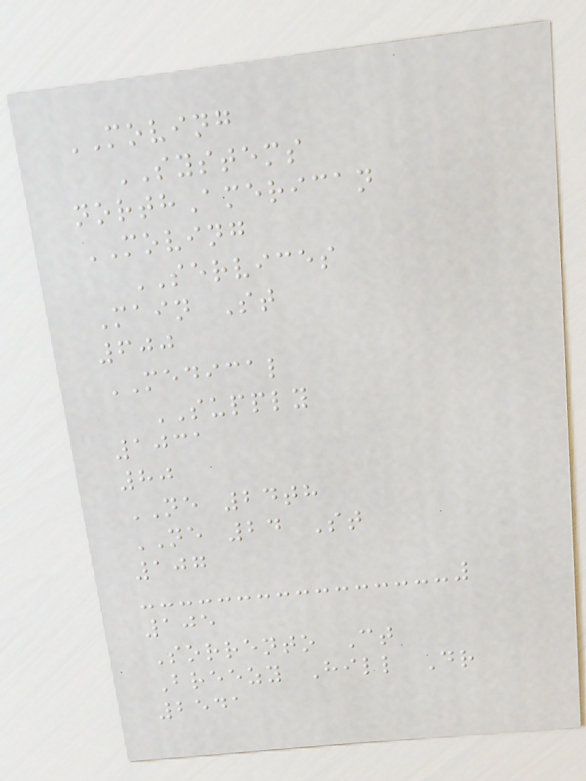MOVING
SYSTEMS
northAmerican
MOVING
SERVICES
Main St
600
MEDICAL
SUPPLY
1031
80
NE 24th
NE 24 St
107
105
Sorrento Ct
Breezy Hill Dr
2541
